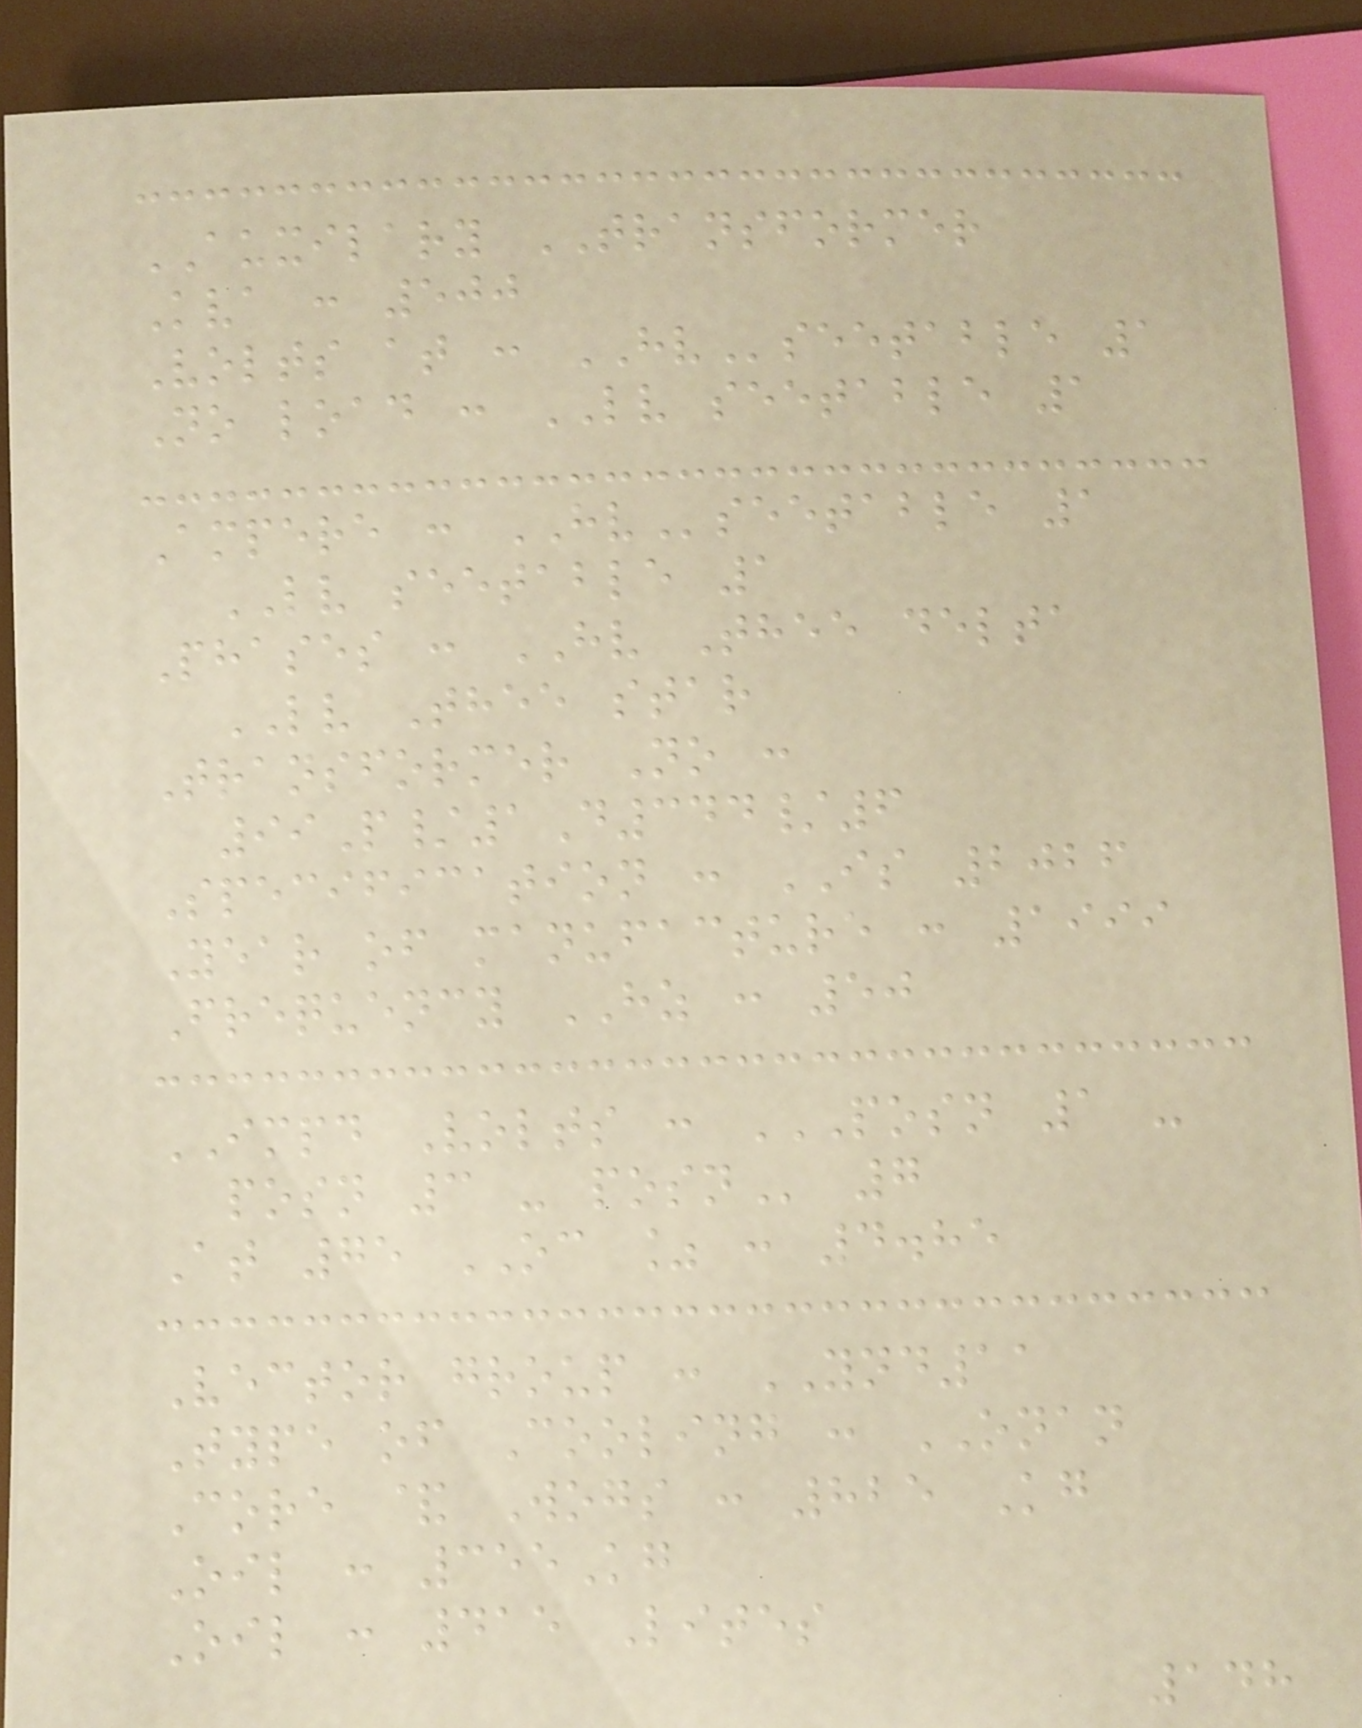AUXILARY TRANSFORMER
Kva : 500
Volts at : HVseetable 1
No load : LV seetable 1
Ampere : HVseetable 1
LV seetable 1
Phases : HV Thee delta
LV Thee star
Transformer No :
99P/1D344/6
Specification : IS 2026
Year of manufacture : 1999
Frequency HZ : 50
IMPD Volts : POSN 1 -
POSN 3 - POSN 7
At 75 OC % : 4.85
Vector group : YND11
Type of Cooling : ONAN
Core & Wogs : 825 Kg
Oil : 355Kg
Oil : 415 Lites
148
